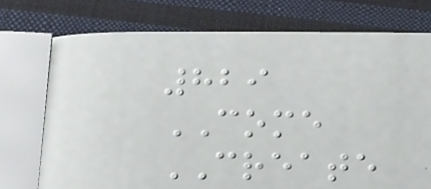829
COME
CREATE
